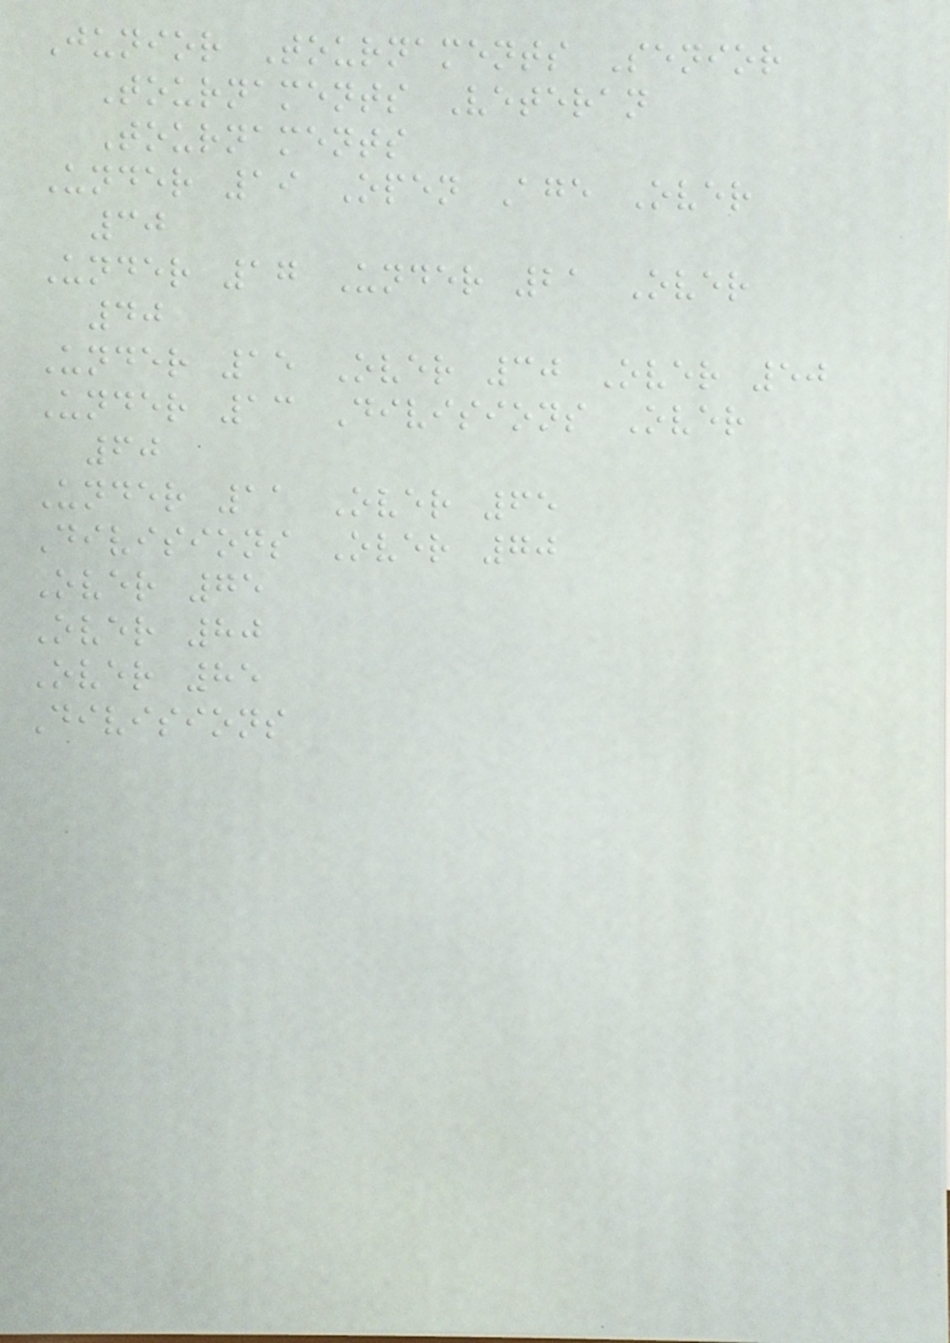Junior Tournaments Senior
Tournaments Veteran
Tournaments
Under 19 Open Age Over
30
Under 17 Under 21 Over
40
Under 15 Over 30 Over 50
Under 13 Divisions Over
60
Under 11 Over 65
Divisions Over 70
Over 75
Over 80
Over 85
Divisions
